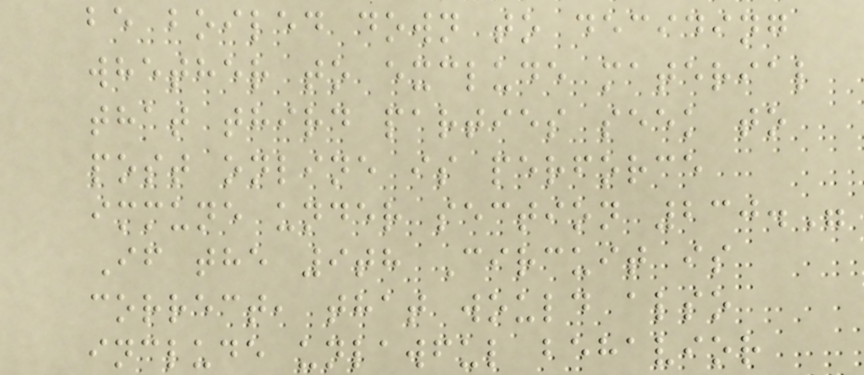be boiled down to deciding
whether to exclude material
that third parties seek to
post online is perforce
immune under section 230."
If the 9th Circuit is
correct, that would also
include unlawful behavior
